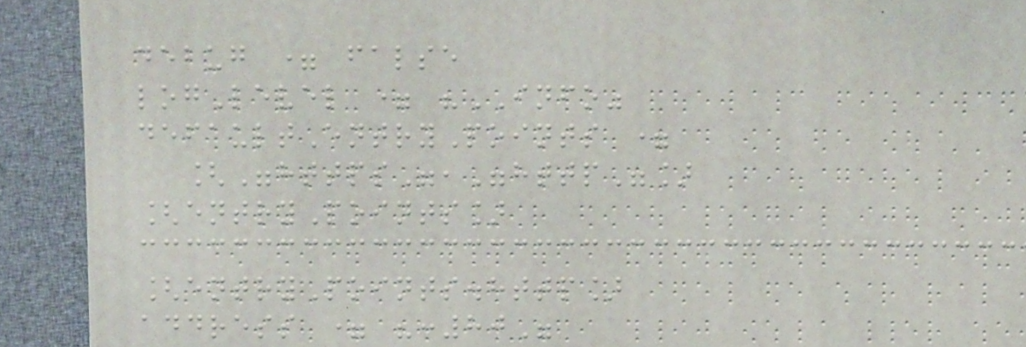debug = false
logLevel = "INFO"
defaultEntryPoints =
["https","http"]
[entryPoints]
[entryPoints.http]
address = ":80"
